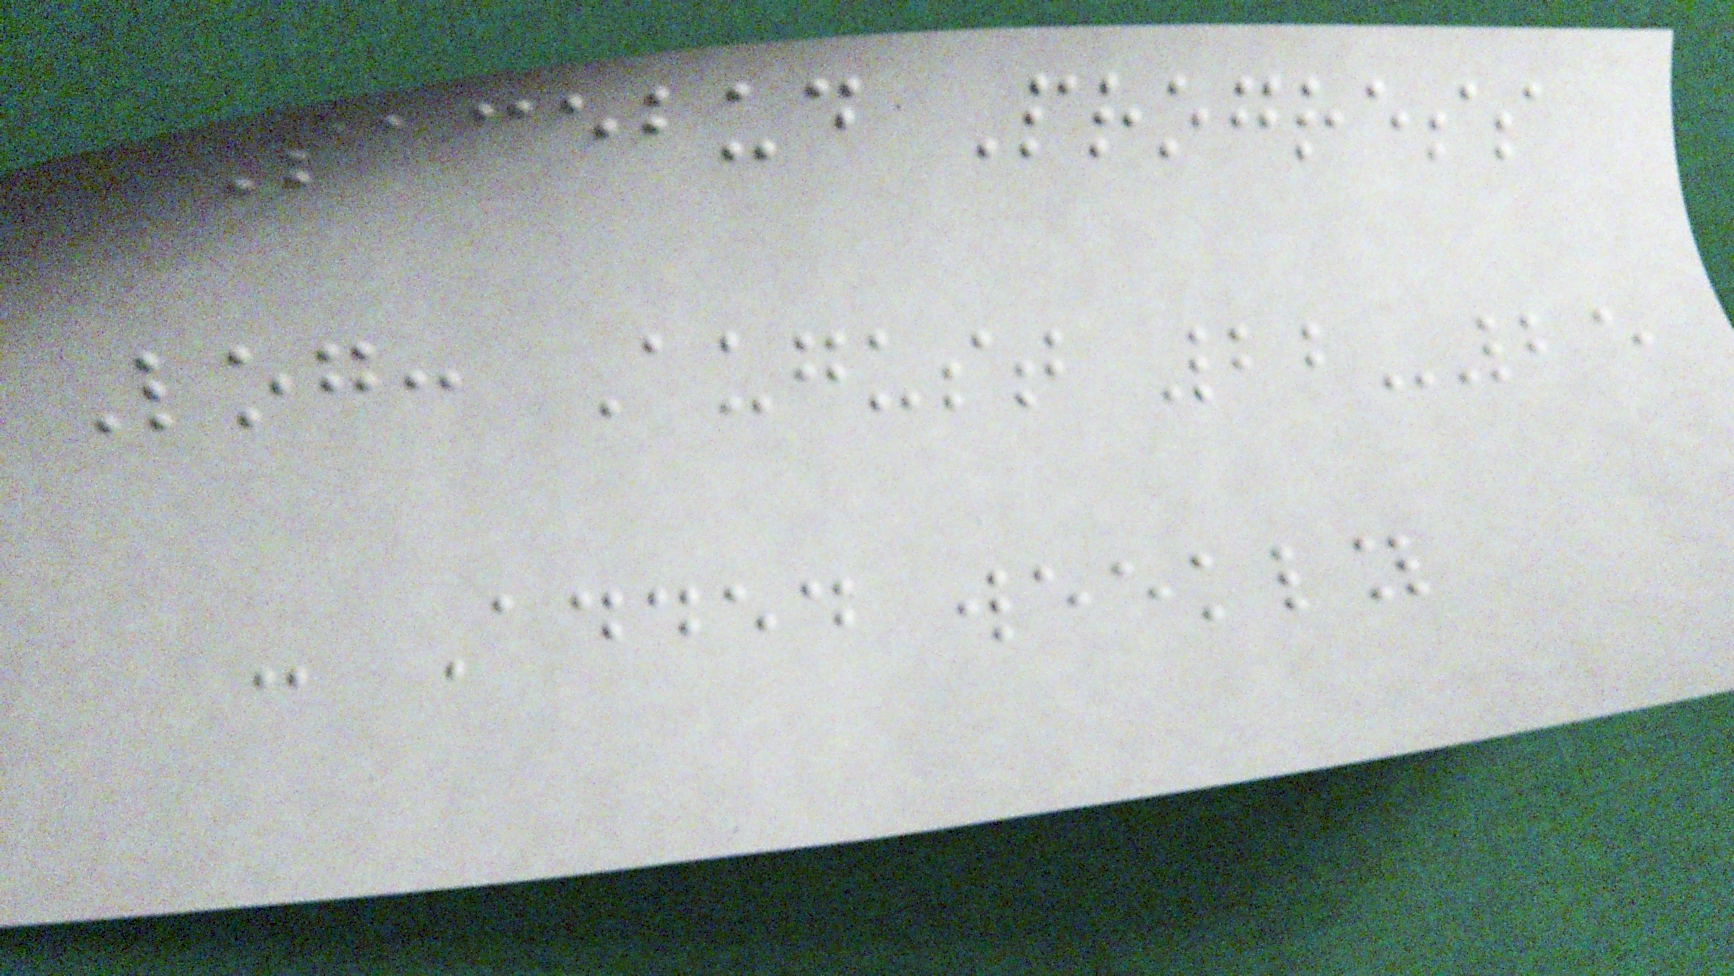Pacebud Progress
Log: August 22-25
- Added weekly
